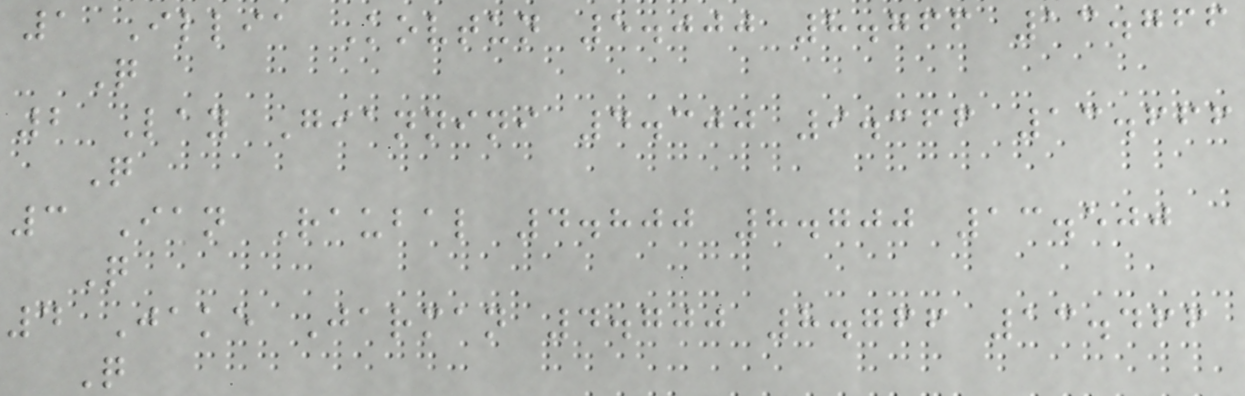1 Illia Kovtun 5.000 8.766 13.766
Q
2 Lay Giannini 4.300 9.366 13.666
Q
3 Ian Raubal 4.800 8.700 13.500
Q
4 Jake Jarman 4.700 8.766 13.466
Q
